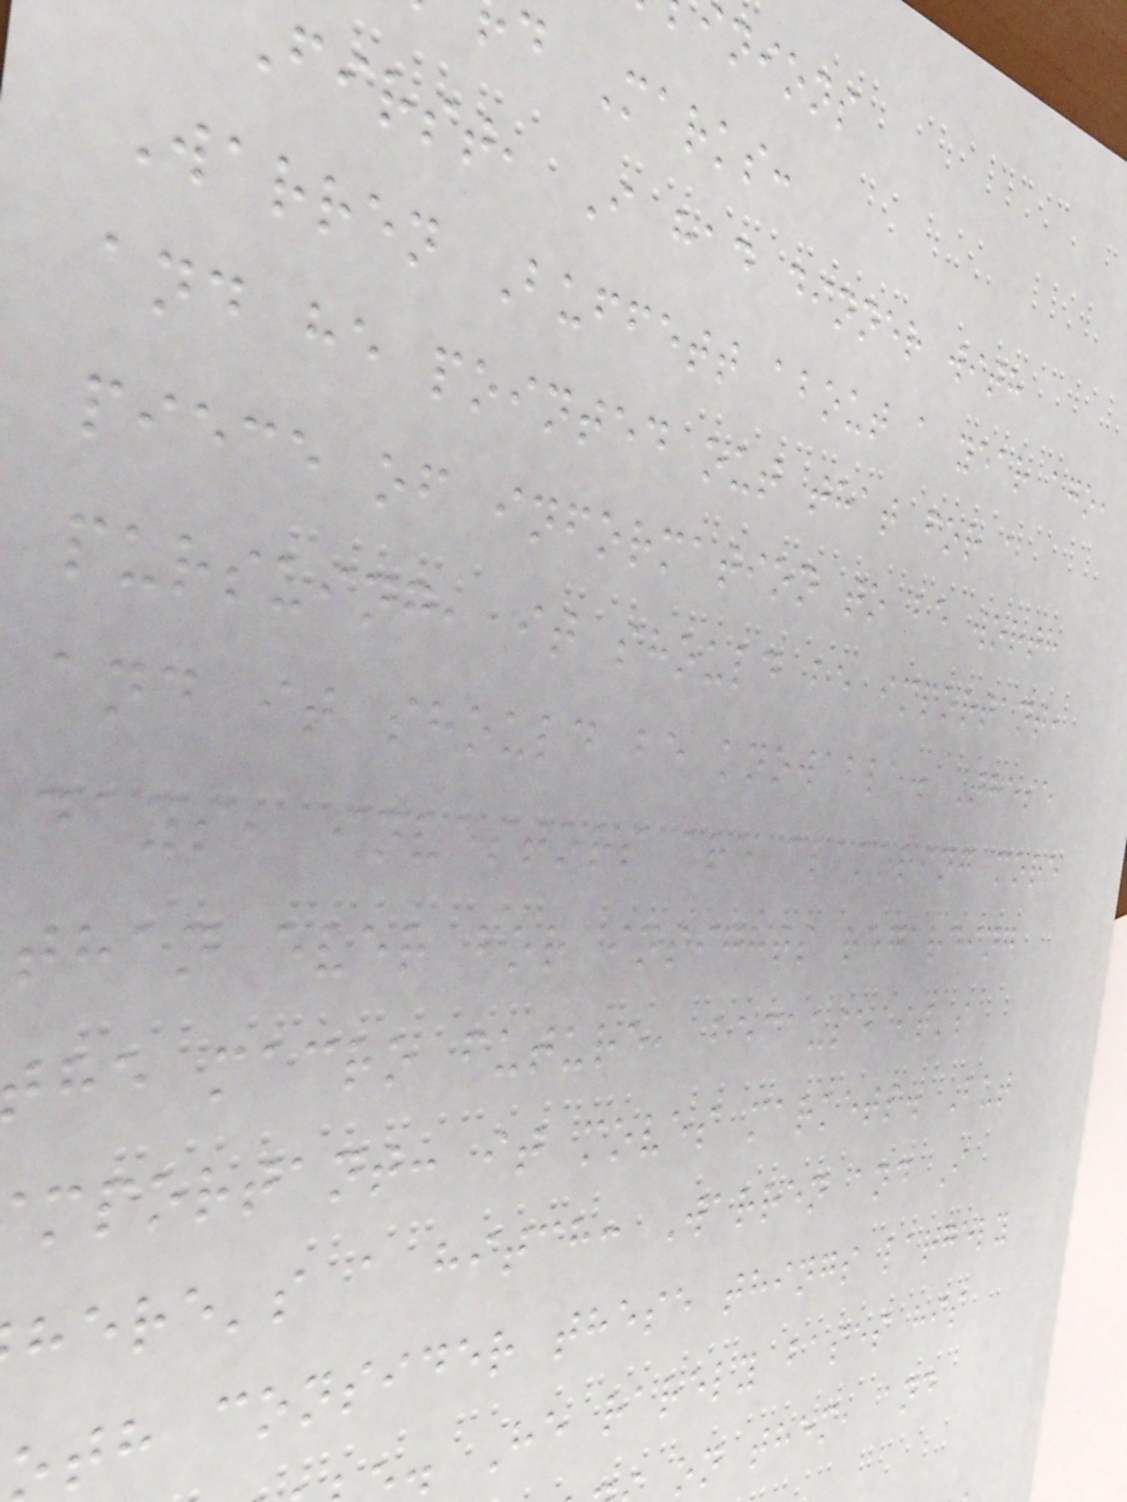nions
d Marks:
first, I had dinner with
Warren Buffett about a year ago,
and he pointed out that for a
piece of information to be worth
pursuing, it should be important,
and it should be knowable. These
days, investors are clamoring more
than ever for insights regarding
he macro future, because it's
mportant: it moves markets. But
here's a hitch: Warren and I
th consider these things largely
. He rarely bases his
on them, and
